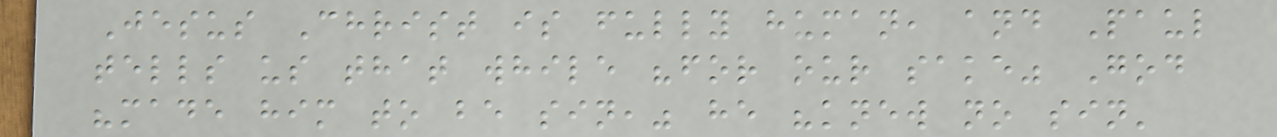Jesus Christ is fully human, and Paul
tells us that while "for our sake" God
"made him to be sin," he "knew no sin'
